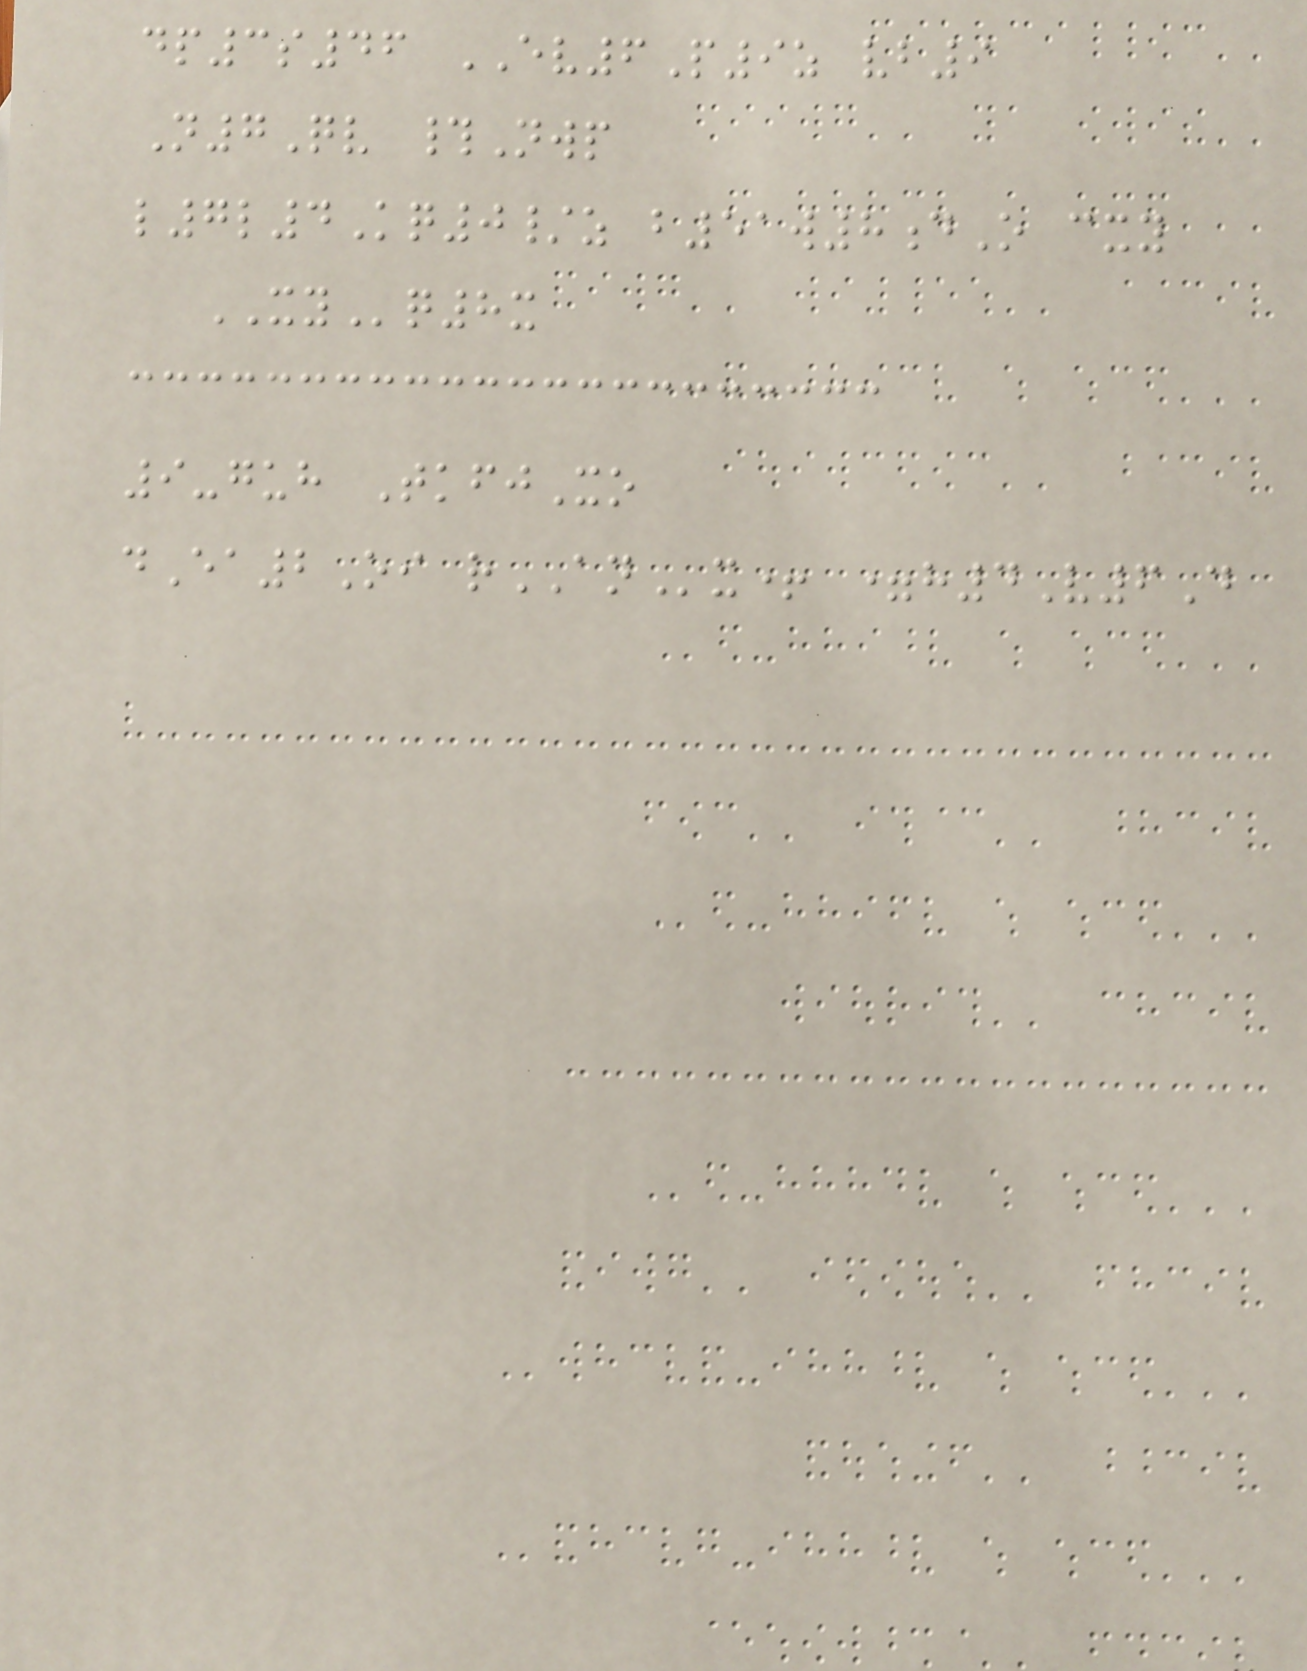dp3s46 EV6P9z vb9
N7Qv #Nwp
l7l4Kq0/z b51w8dO cxy
XYq8x
9-guh TkfjXo
dEa2Oi rANx+ =h4V6D
